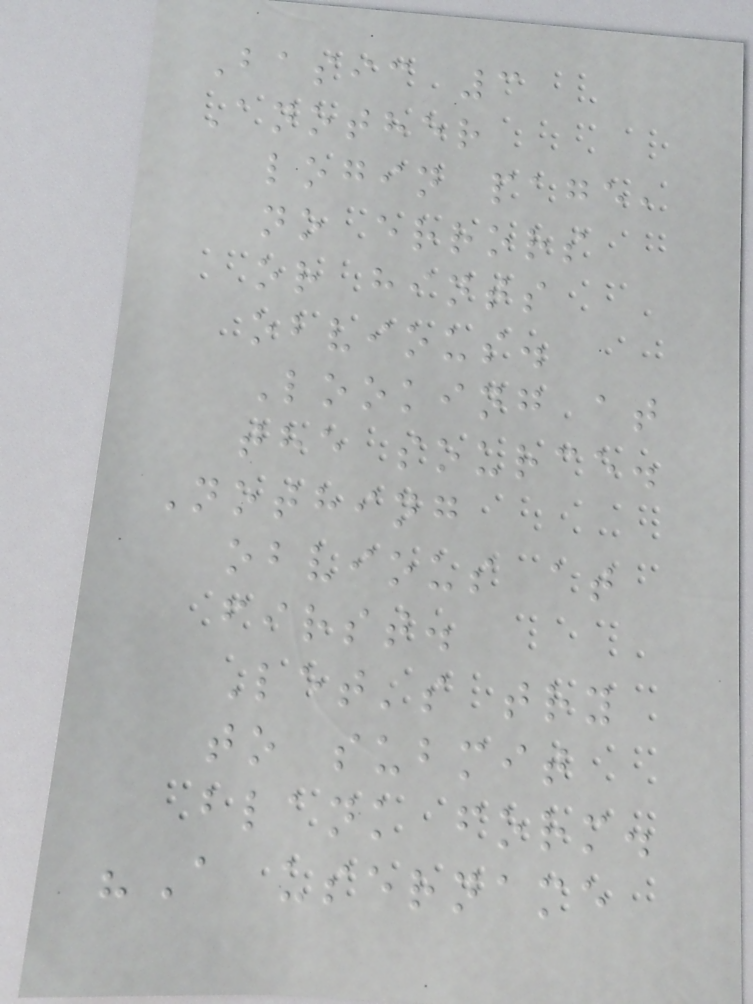Basic 3
Another
login page,
no errors
or hints
obvious.
Looking at
the source.
Nothing
obvious at
first.
Let's try
to submit
blank form.
"A username
